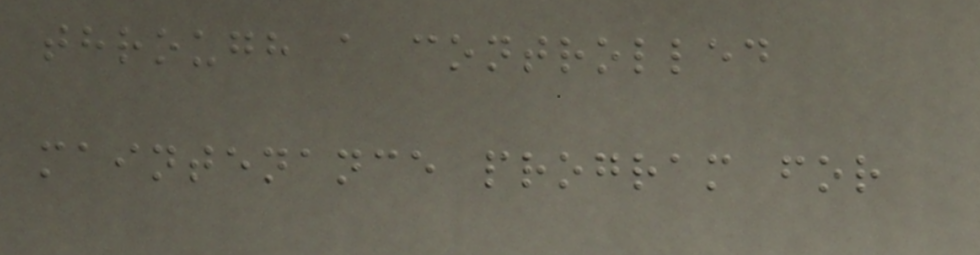through a controlled
maintenance program for
